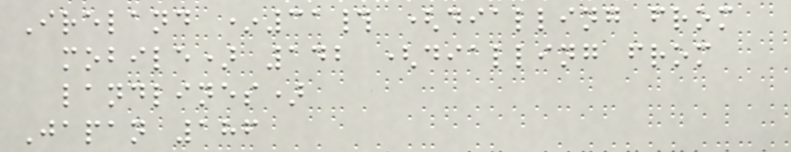Ireland *31# (dialling from
mobile) 142 (dialling from
landlines)
Japan 186
